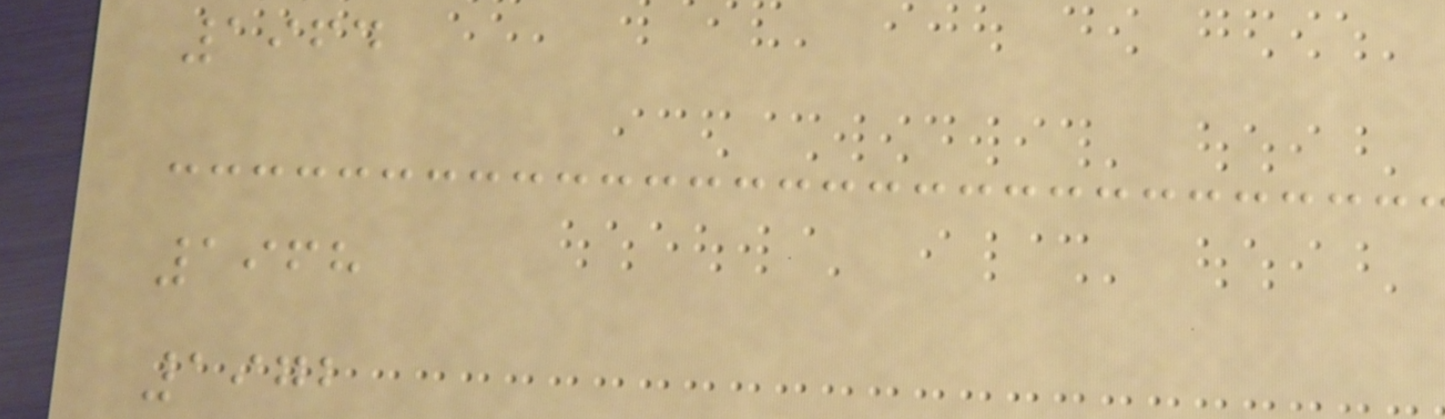1964
1968
1972
